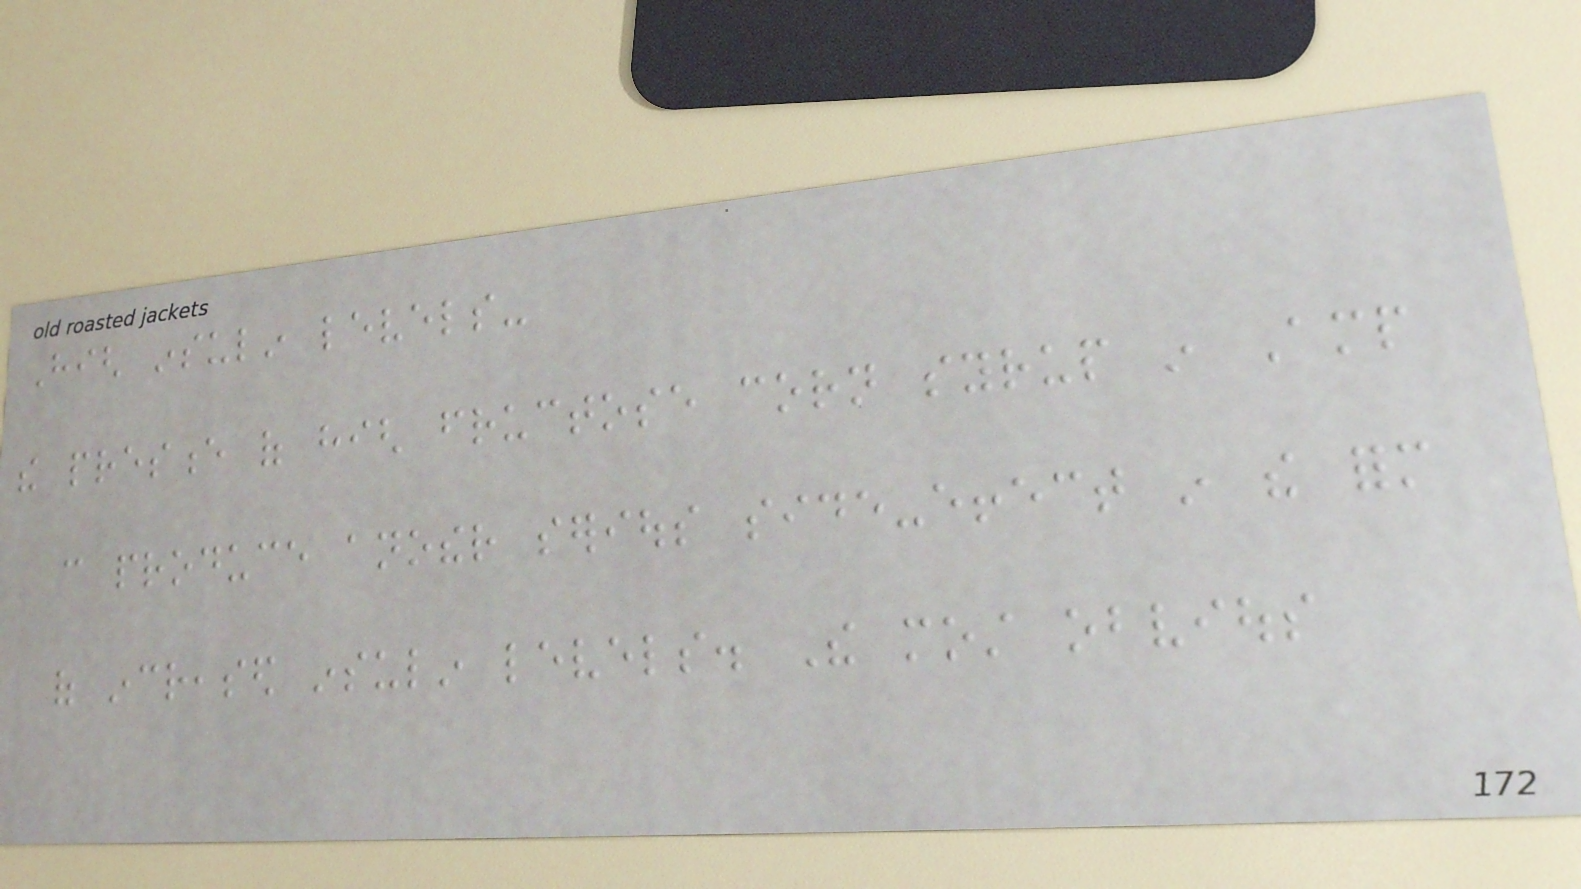High insulin levels-
the presence of high fructose corn syrup in Amp
can produce another serious side-effect in the form
of increased insulin levels. The most obvious
